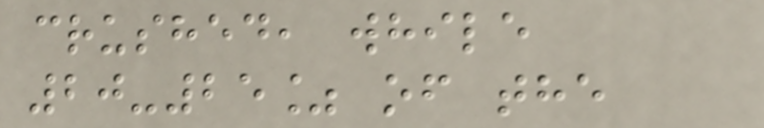crushed, while
20-25% of the
